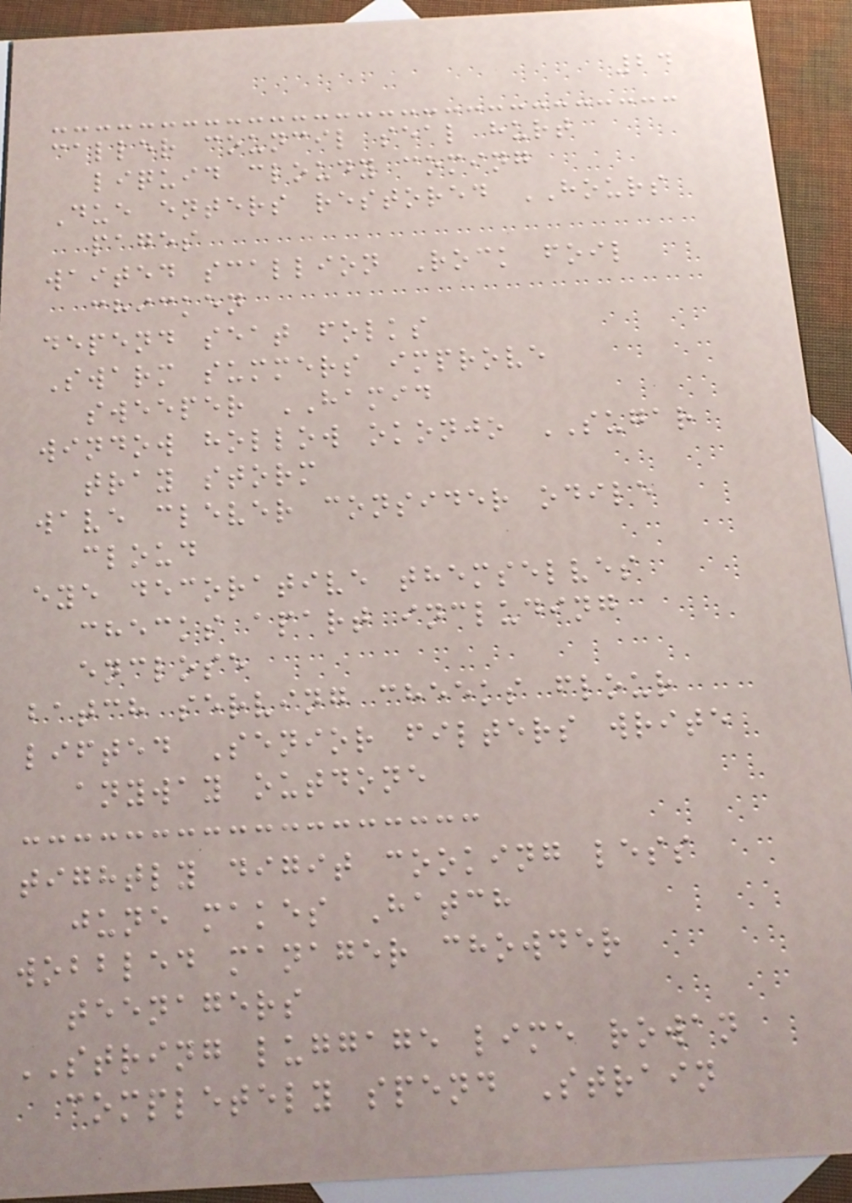24
caller council seal hurt
liquid cloudy coming
Due enters restored HOURS
pages
waited scallion Rock foil
chicken
depend seat folks
Swarm summers improve
sweeper HAMID
window hollow okonjo SUGAR
tray storm
wave clever consider odile
cloud
eye decorative themselves
checks apart including
enclose
batch serving cheeks flour
lifted Senior filters write
anyway outdone
tightly digit cooking less
june makes Hatch
wobbled manager chowder
teenagers
STRING luggage lime rowan
completely spend Strain
